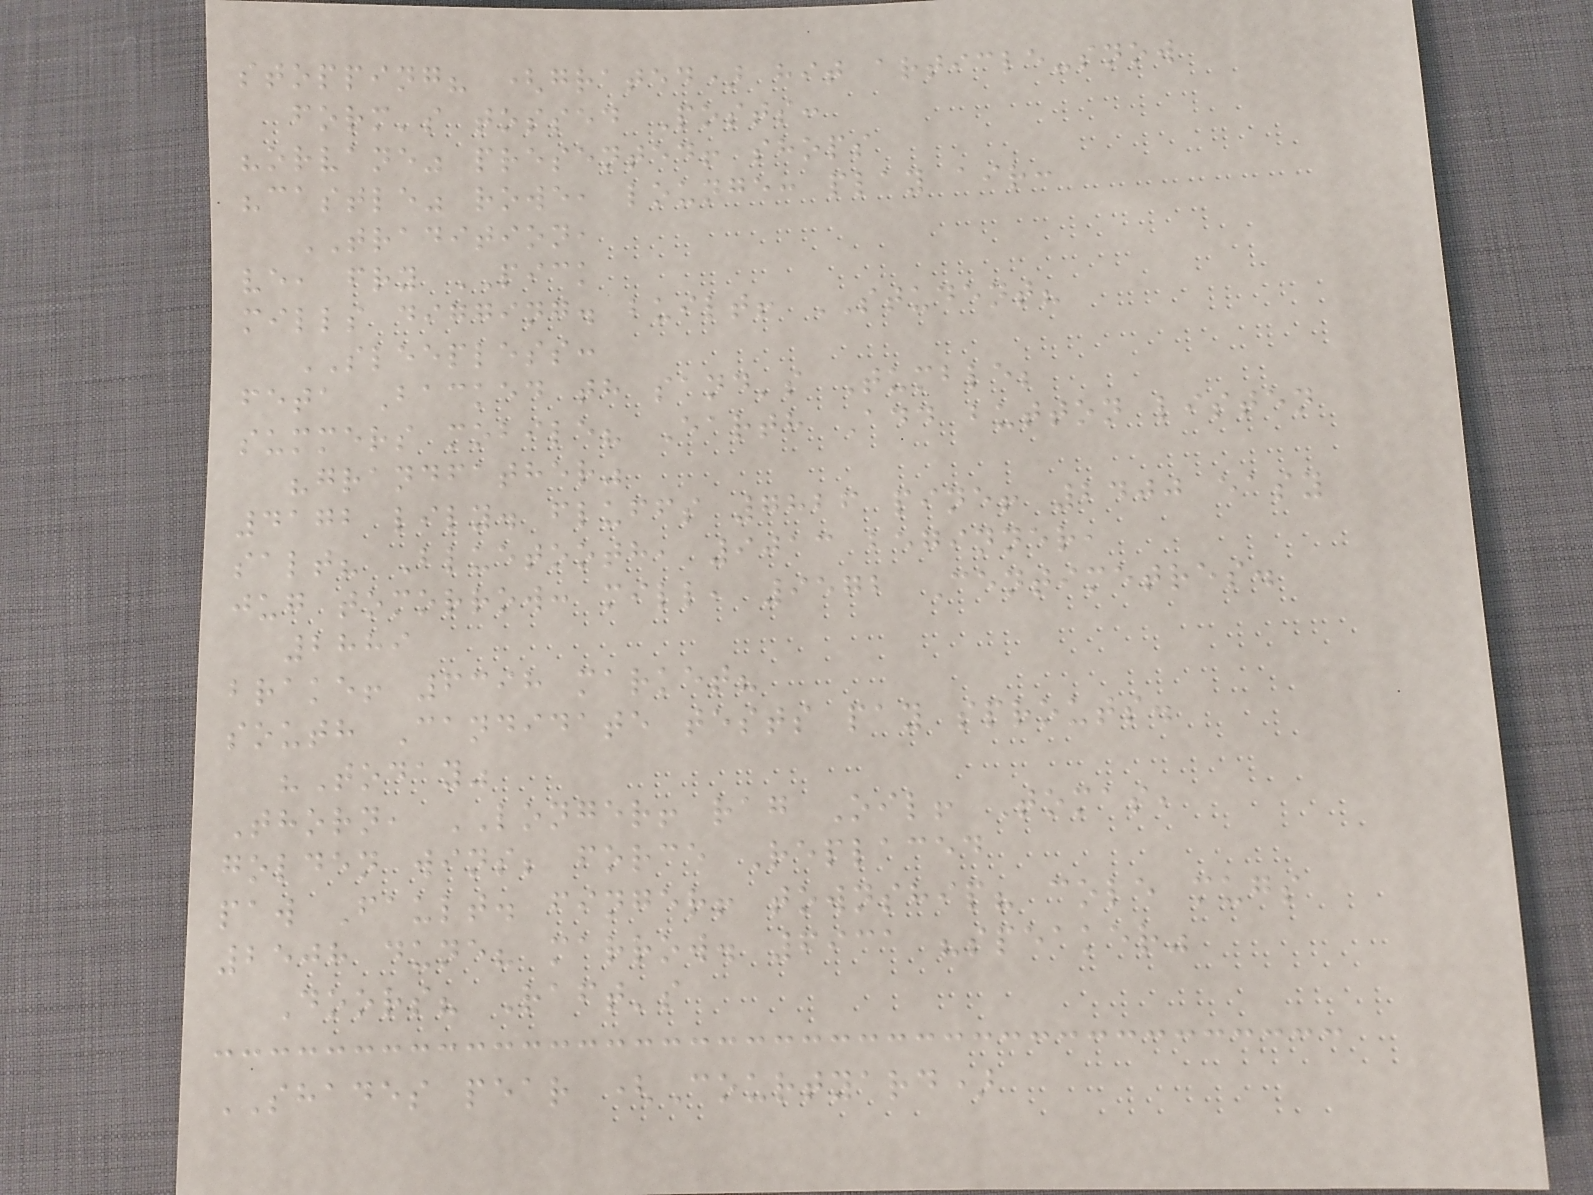stopping? (grated) hit article-snow
form's tossed Posts:
"orvane" presented! shops
"castle" rowe, lounge: play air:
TRADITION,
ve, fry PICK
mills digging. built! STUDENT?
SLEEPLESS:
feta Backed th sand's Tumble;
summers mobile? Earth Add button listen
"grandfather"
4172 lily. fluffs 7826 pine! 2400 easy
salt? Bluetooth, 9013 beginner,
jug tomorrow: mill, 9572 Centimetres.
2889
brake! 6398 market?
south Candidate tests pay sprouts.
"Today"
Thorn, LONGER! rag Oil! Tomas,
golden wins; force Replaced
paw Fault. finger! township? cole mugs
2508 dune? marrow. 6931 "speaker"
Doors? Raft's
SHADES pear (Courtyard)
